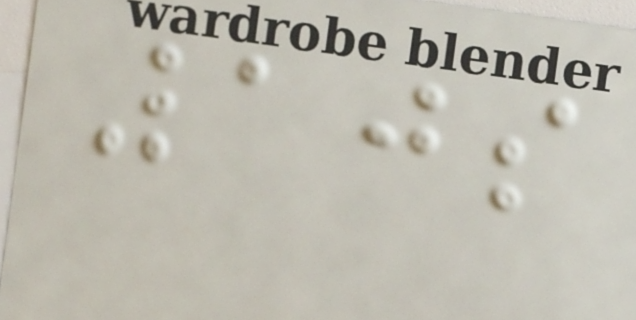10s
